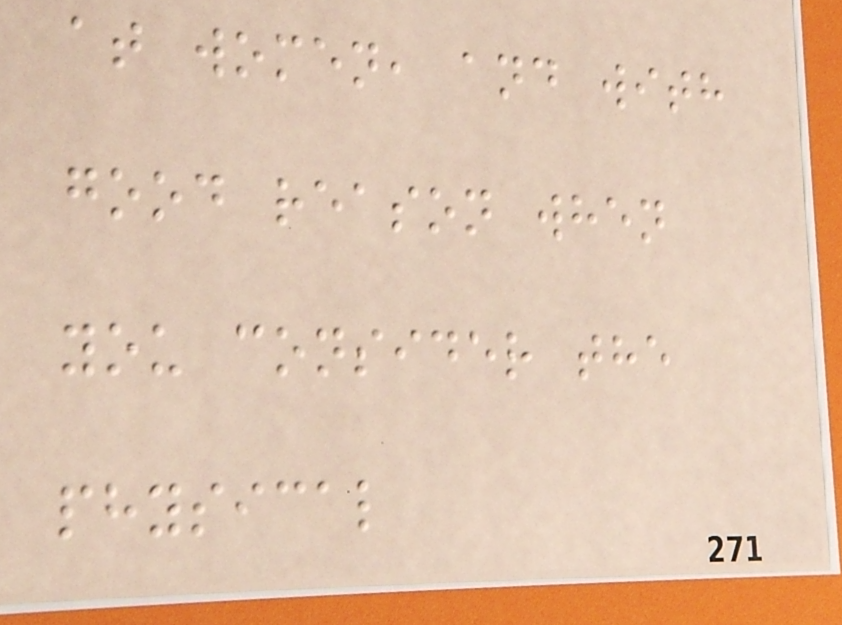at women, and with
good reason when
you consider the
physical
